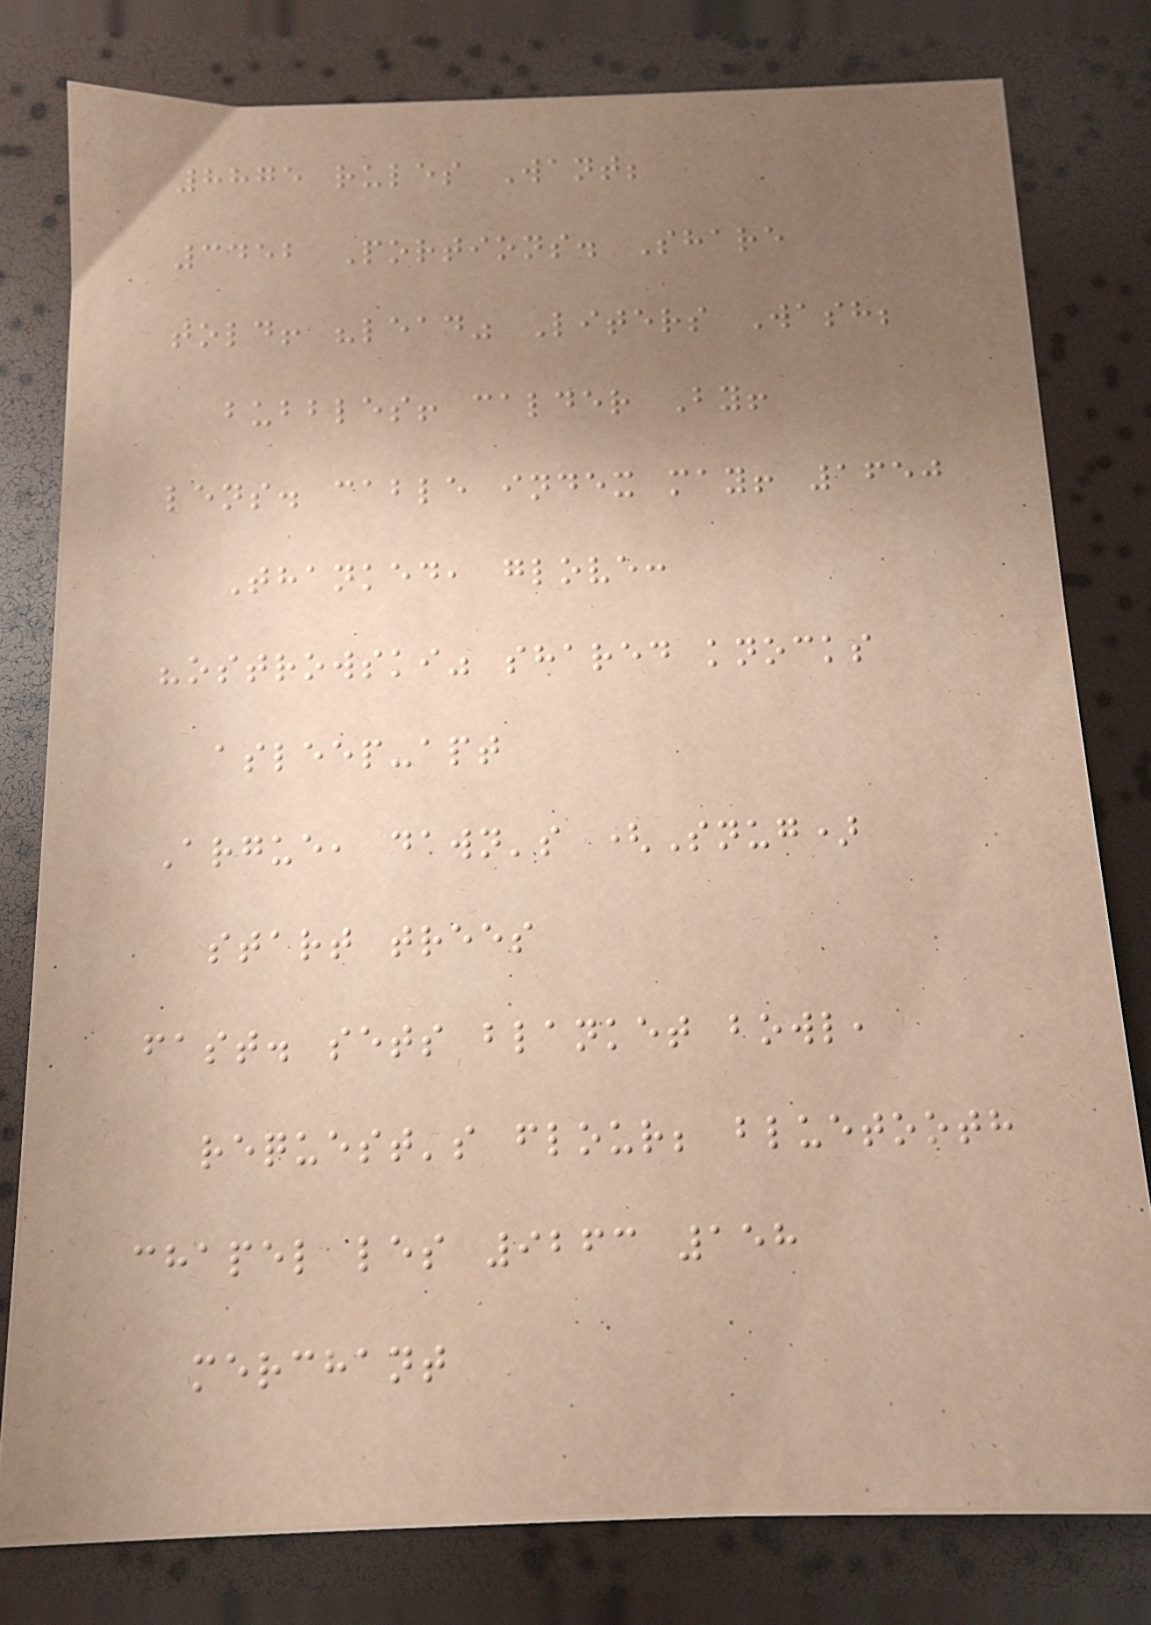8875 rules Want;
3452 Portions. Share
told! "lead" Liters Wash;
bubbles! calder By!
lens. cable index may! 1650
Thanked, glove:
"ostrowski" shared knocks
asleep-apt
Argue, dawn's (Snug)
start trees
fast. sets blanket bowl,
request's flour; bluetooth
chapel les 9263 158
merchant
